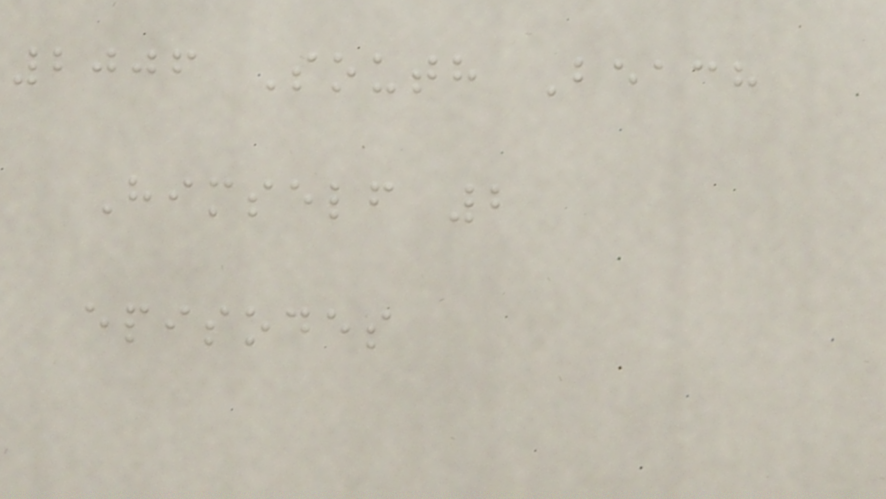2006 South Beach
Himself 2
episodes
